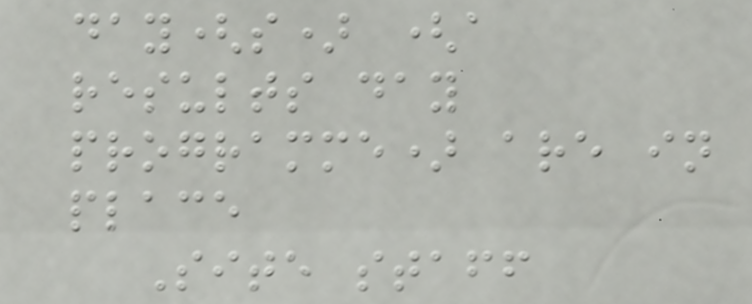day(s) (a
results day
programme) are in
place
Site staff
